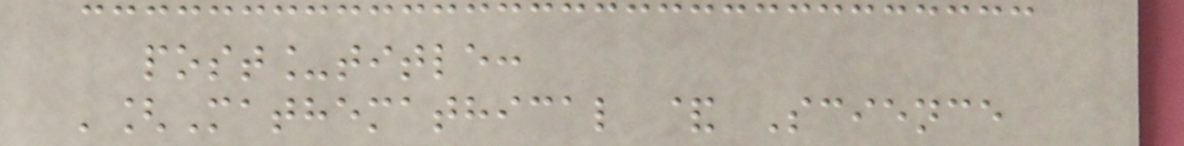post_title:
'[Mathemathical & Science
